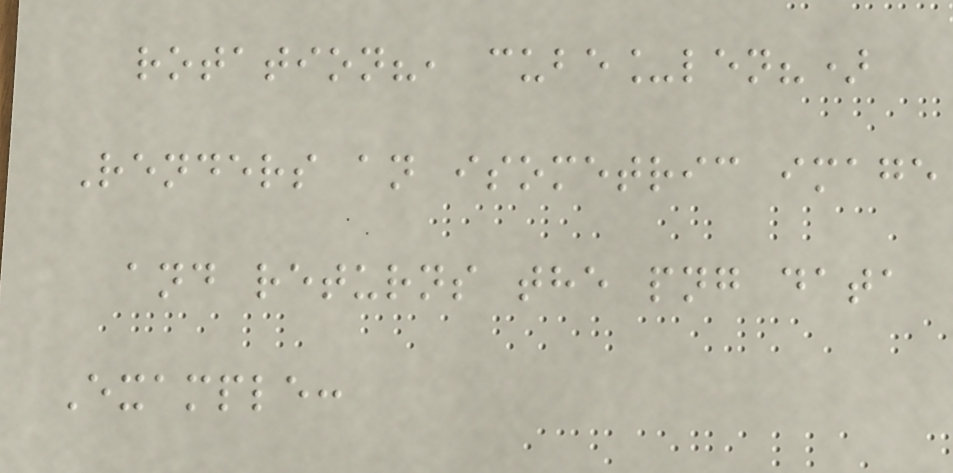rotation?, cube_len?)
Renders an isometric image
and returns the png data
Example:
